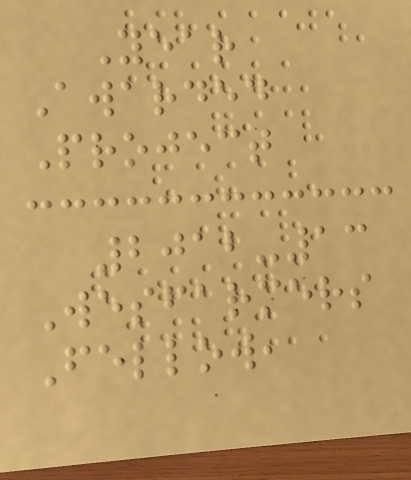Year
Awarded
Project
2012-13
Wesfarmers
Fellow,
